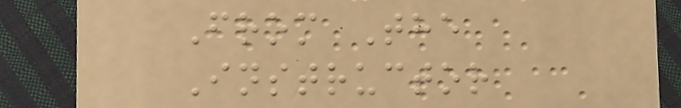From The
Instructor
